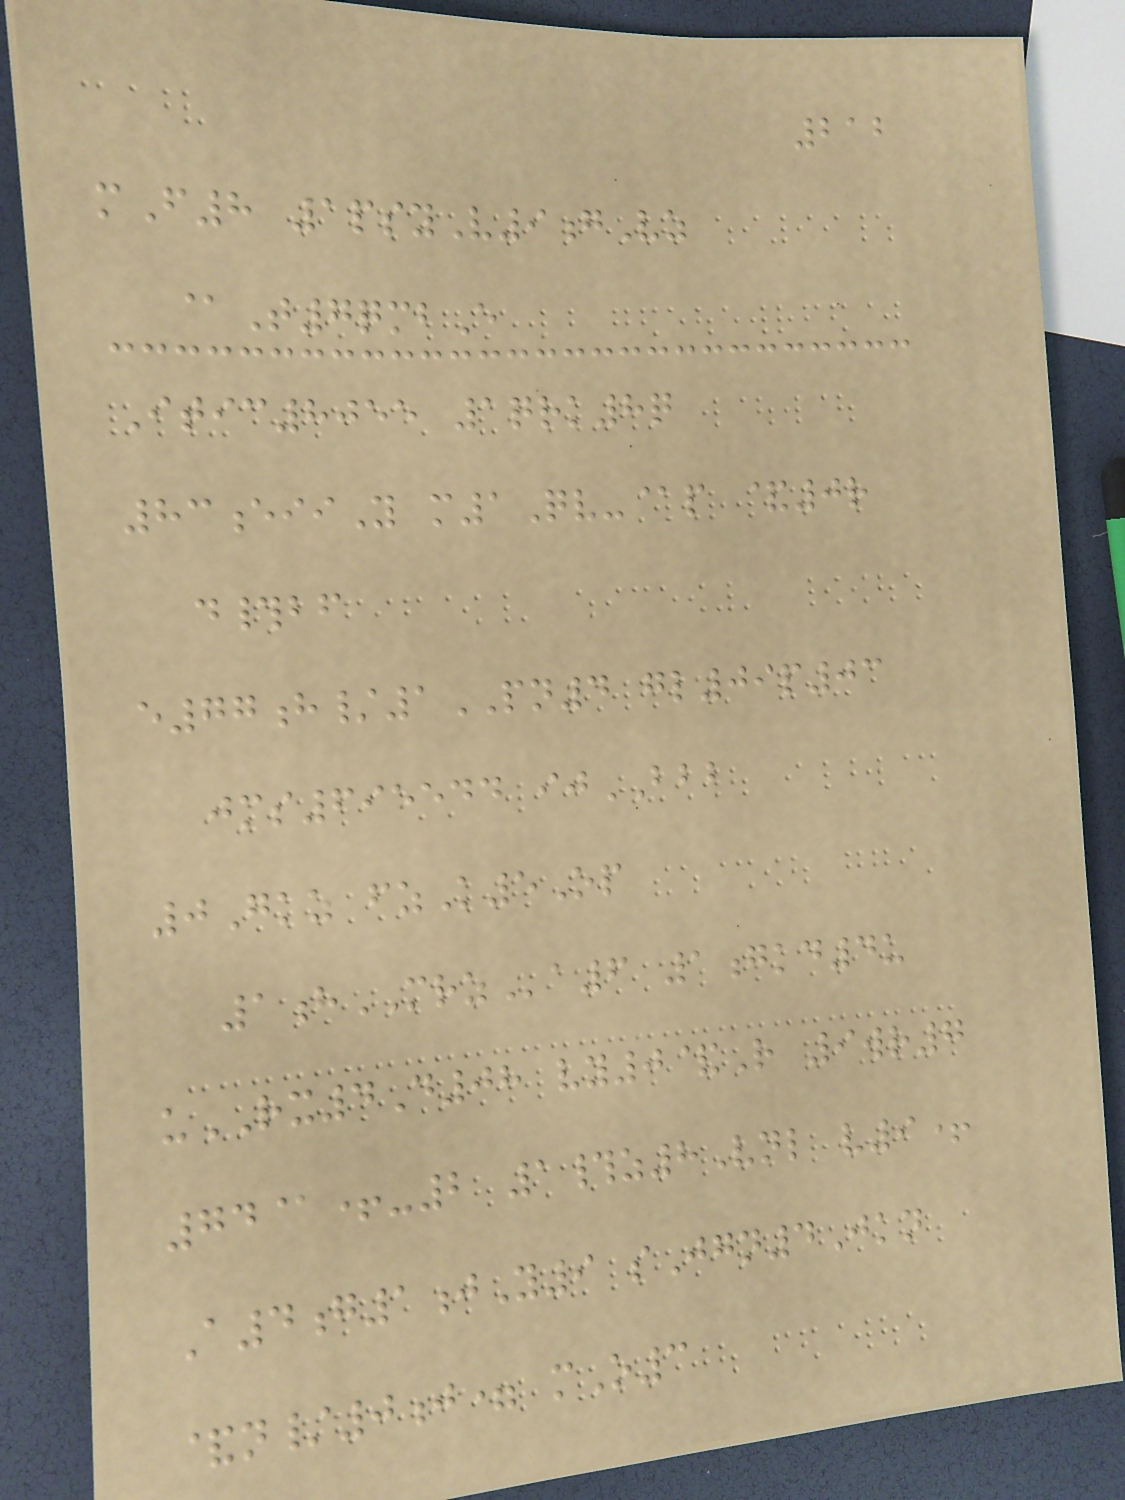212
mF8 1psyV9gVz
@T7qmbE
Itic8055 1qrk8q
83eiiY m1Qv-@p &0r
d#bf
e77h/1PN4 gl09p03
jms695544 ijBBB
0Gkz fzK5Op
1hMRZa6 1gkd4u
uRX4D08 vy0&R 9wr7
74@+-2 1#z8Vnl v9+
A4g1jY9 sJgn4Jkn
&n/0j= mO3
